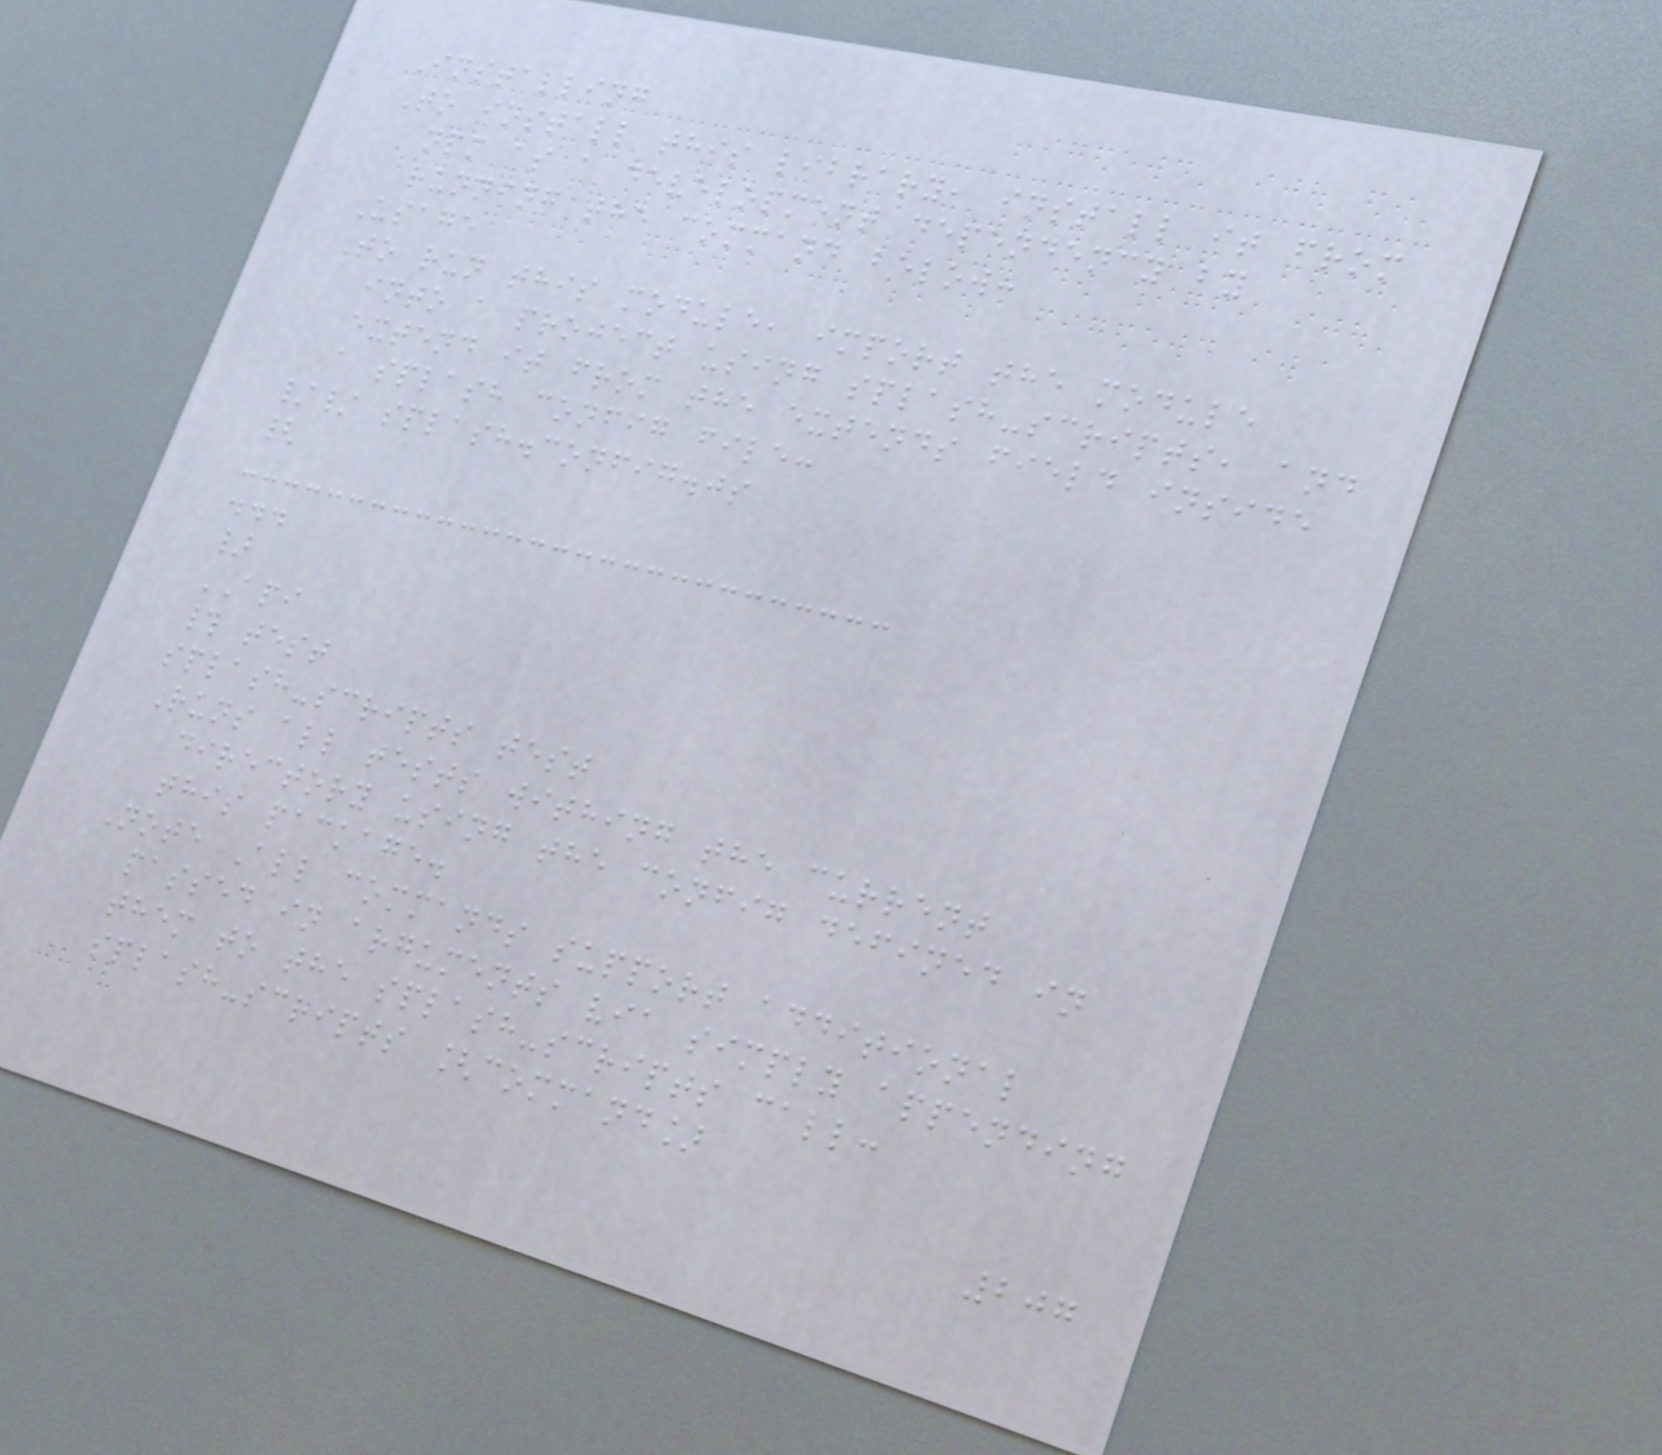Installing
To install this library, install it from
npm as a development dependency by
running the command below:
Usage
To run this module, import the module
into a project using splash-scripts, and
extend it from the extends field inside
a splash config file:
// splash.config.js
{
...
}
API
# test
splash-scripts test
Runs all tests withing the current
directory using the config defined in
this package.
Note All commands support additional
passed in arguments via simply appending
them to the splash-scripts call:
splash-scripts [command]
207
